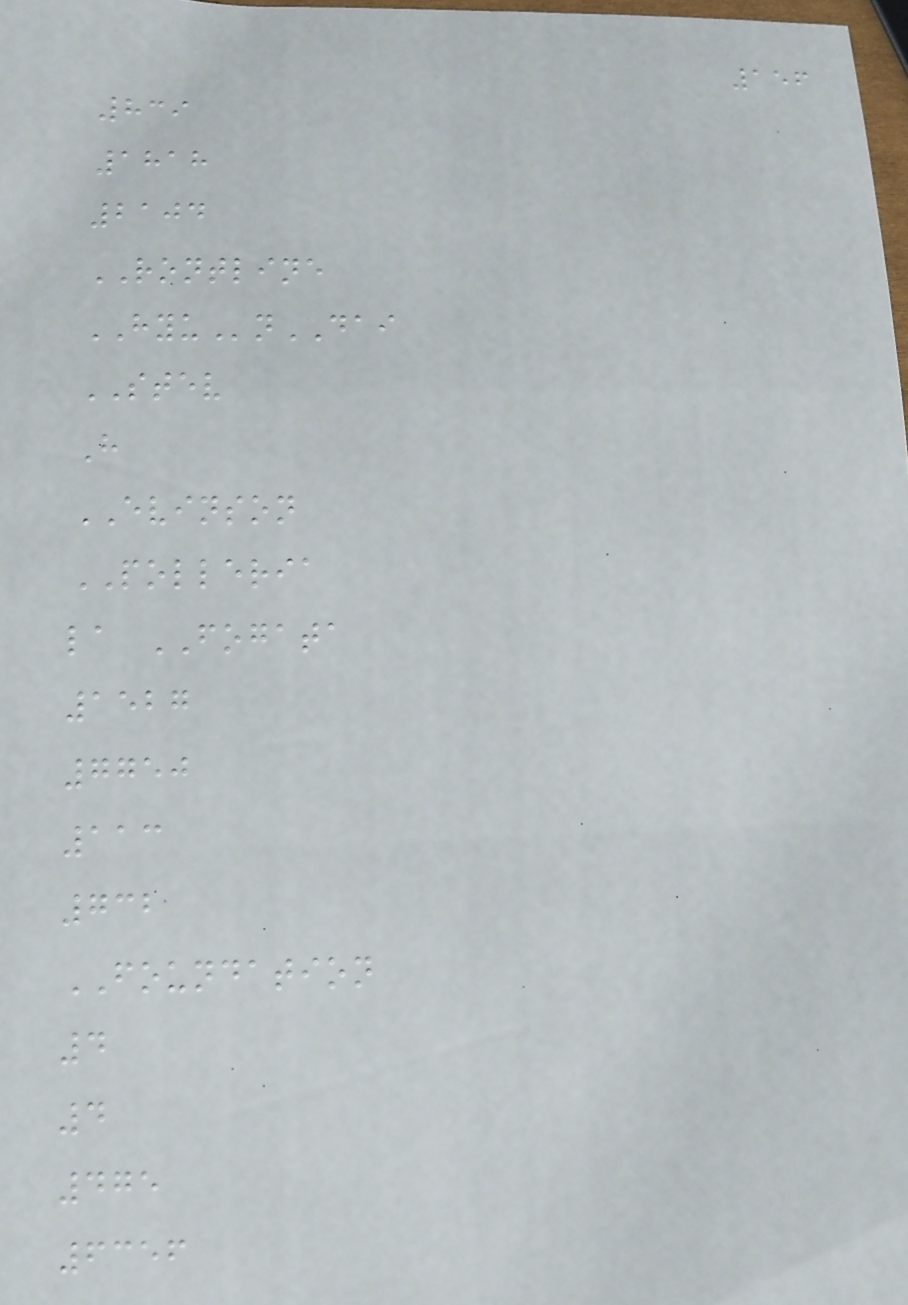156
839
1818
2104
RONTLINE
HYUnDAI
STEV
H
EVINSON
POLLERIA
la FOGATA
1527
7750
113
732
FOUNDATION
4
4
475
6356
